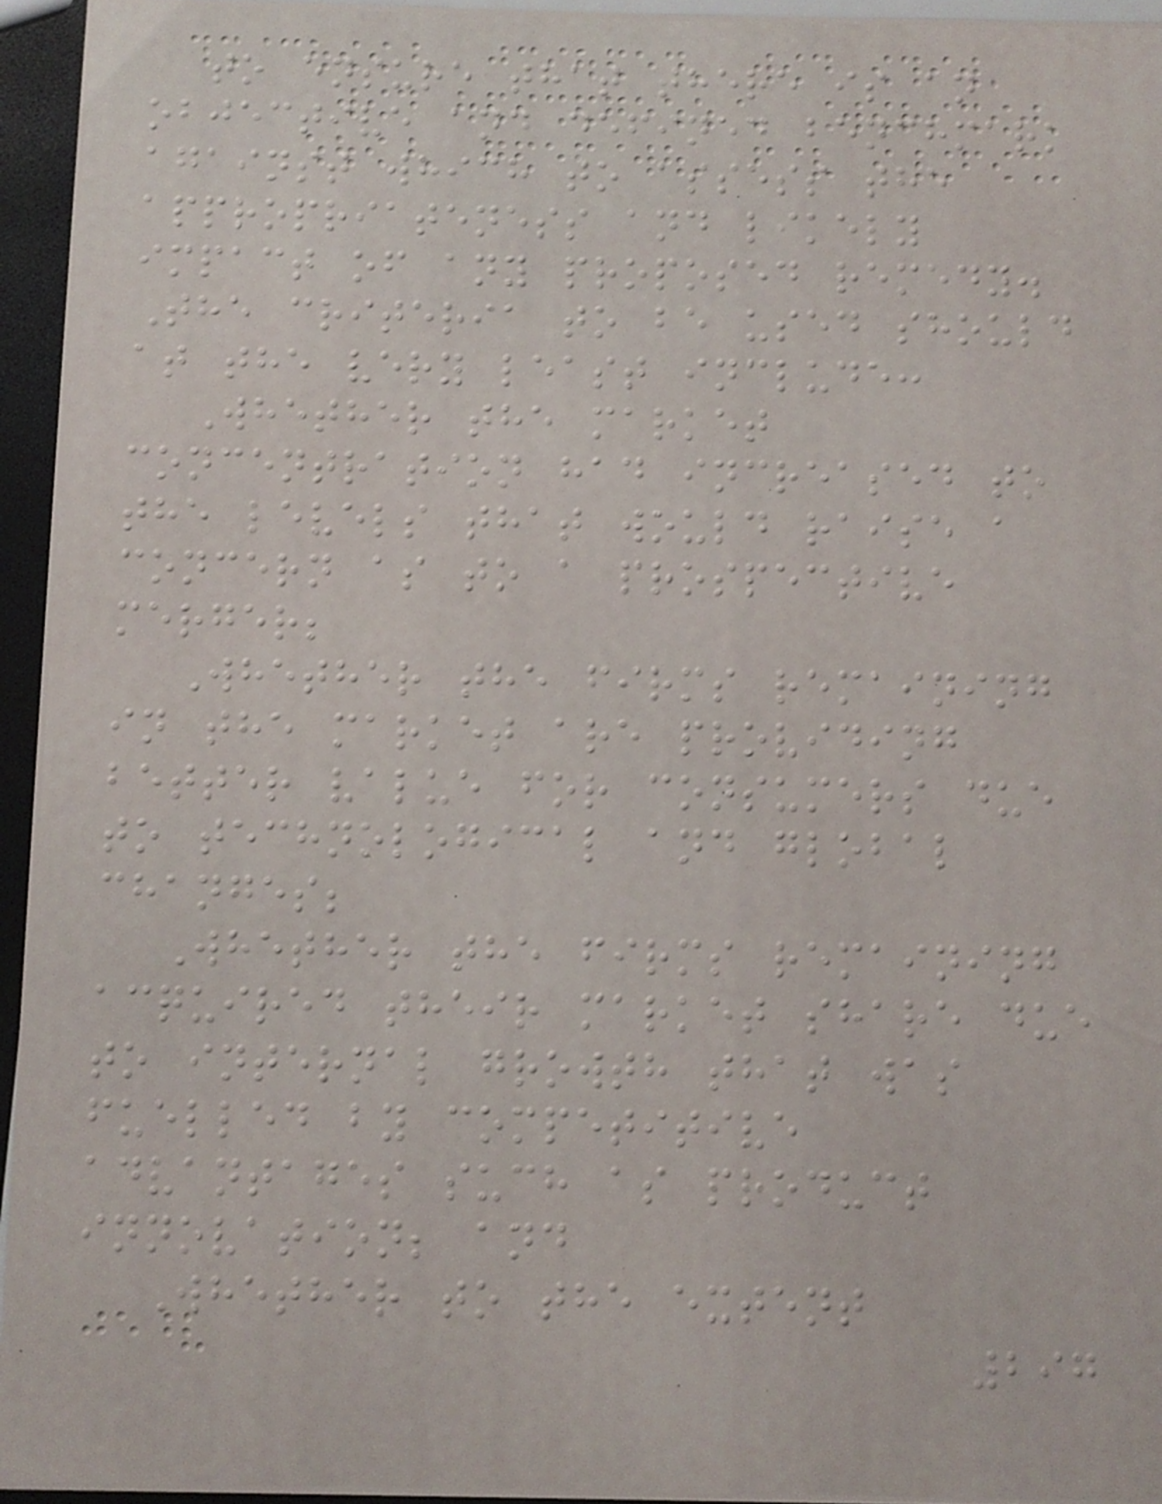to ensure that there is an
objective and defined benchmark
against which to assess the
appropriateness and likely
impact of any proposed remedy.
The criteria to be used should
at the very least include:
Whether the market
concentration had increased to
the levels that would raise a
concern as to a prospective
merger;
Whether the firms remaining
in the market are providing
better value for consumers due
to technological and global
changes;
Whether the firms remaining
acquired their market share due
to internal growth that was
fuelled by competitive
advantages such as product
innovation; and
Whether to the extent
297
